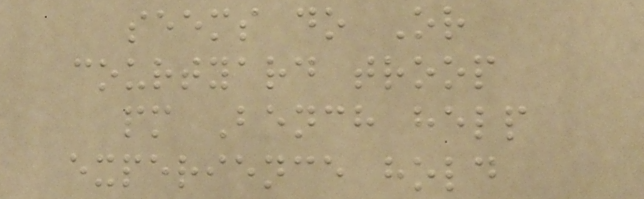seems do Or
courtyard troop
pm Bench help
experience hold
